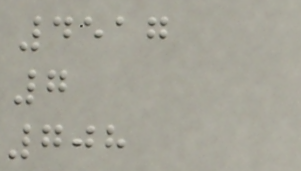4517
7
708
